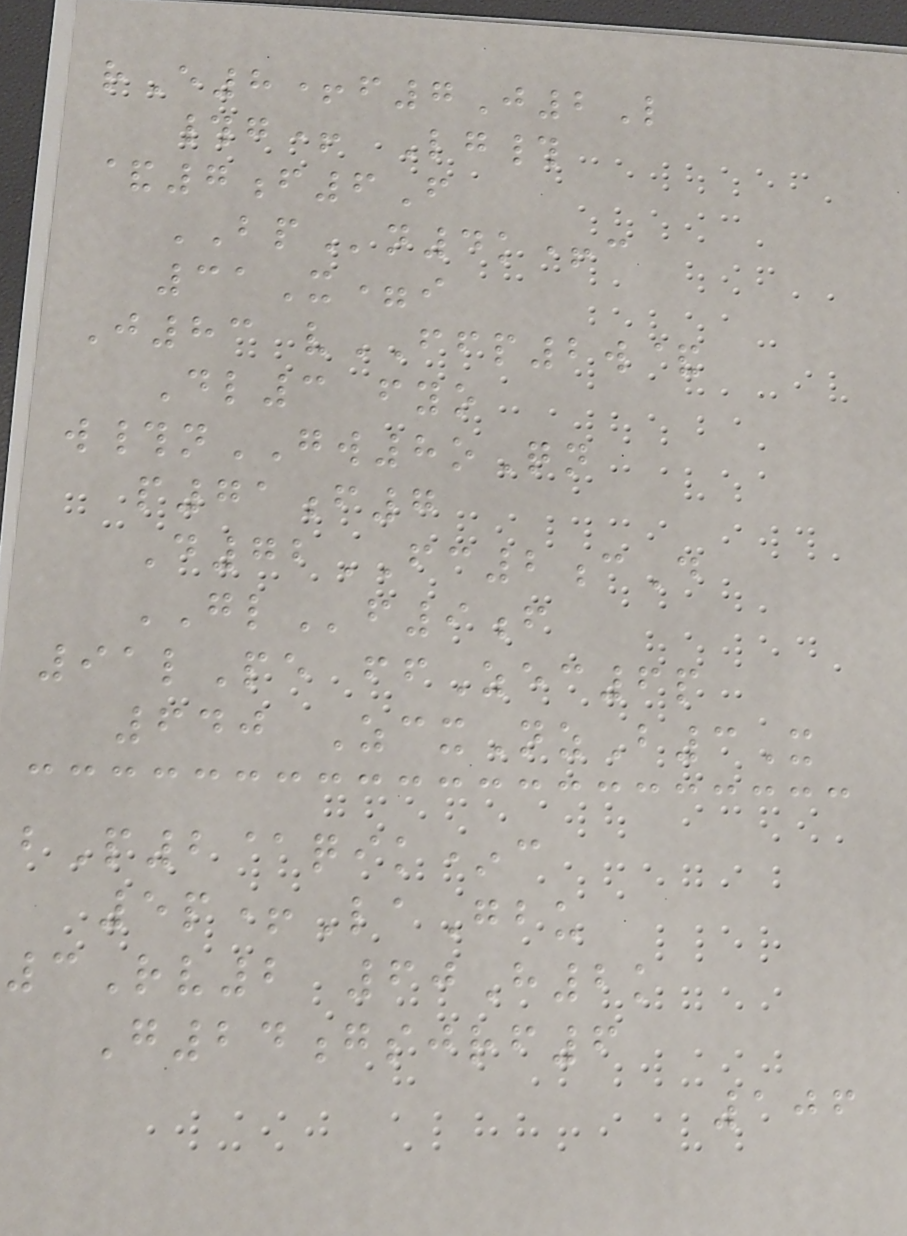rE8+f7J2L
#g+ Lg#
&7f6F
BPn4k+c
31X=i
J83 vFFP2w&
Dl3 fyo
w#nGW8oQn
p71f7
D72FC2cD
GLf9f
91lPe ffZec6p
640 ZcxNzB3X
bP2@qik*c
5p+LaGbu
3Rv2 60H2k
G24gsjrf6
106
